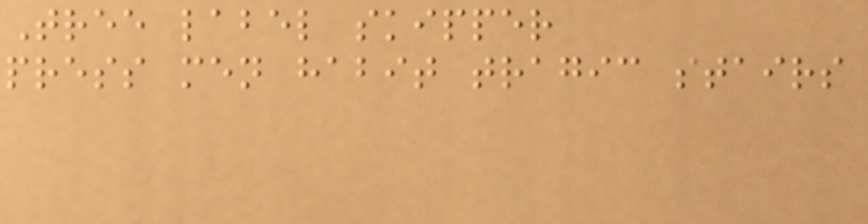Tree label skipper
press men habit tragic stairs
